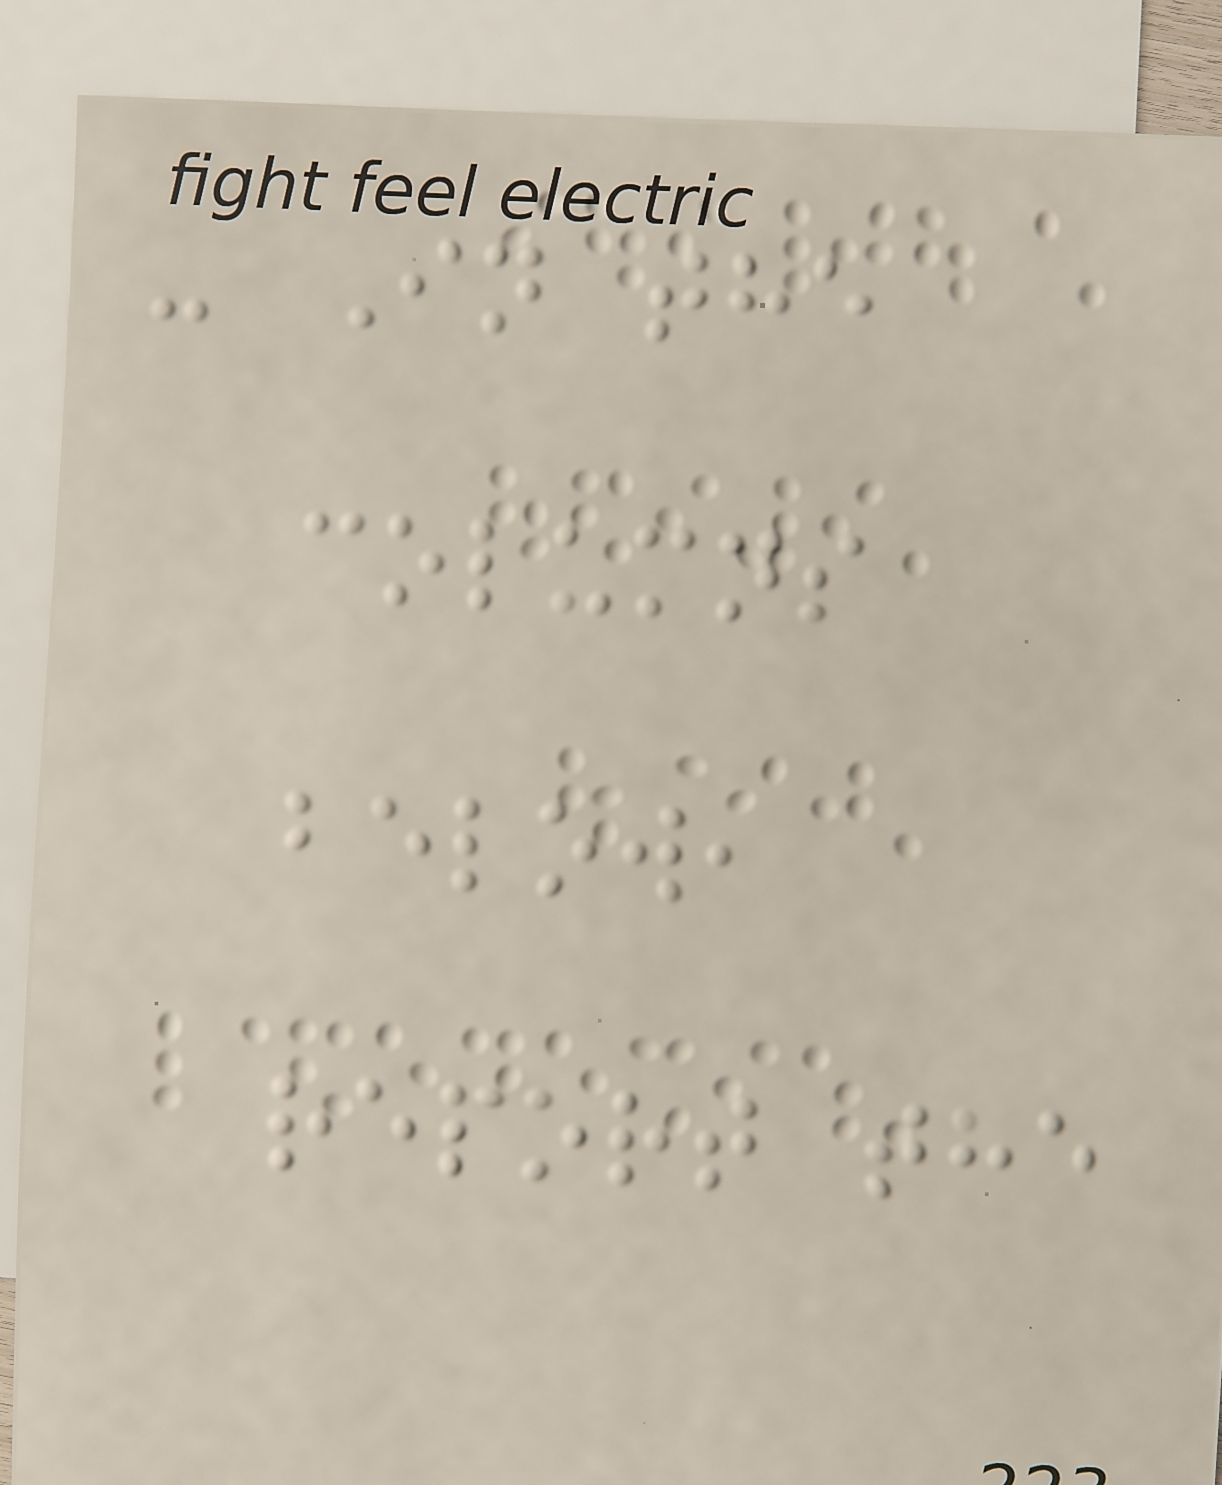- In the
columns
below,
report the
